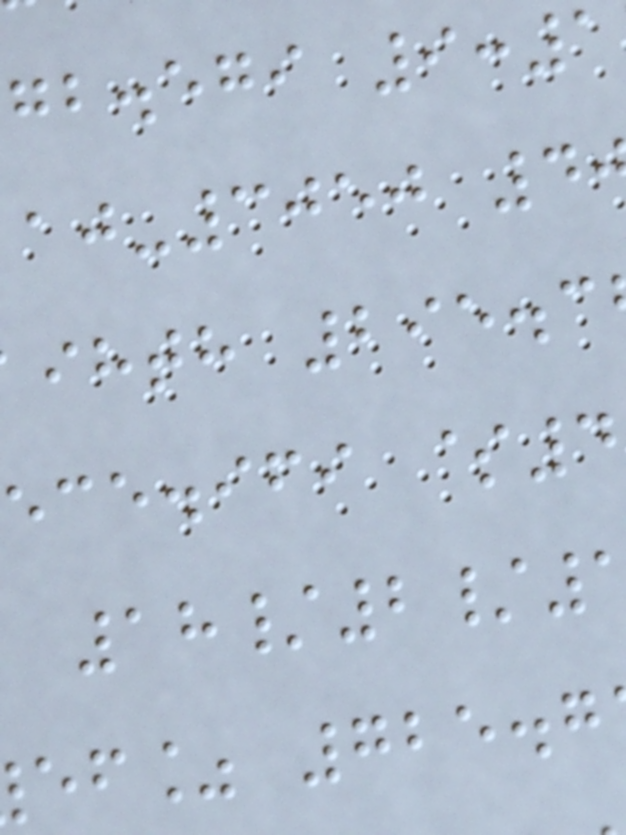gb.egi 9:1
-3050 4
ihth 295.3
ece.ifi $4
18/2/
ef% 725.7
